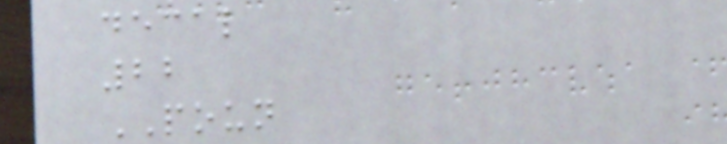decal
22
POUN
